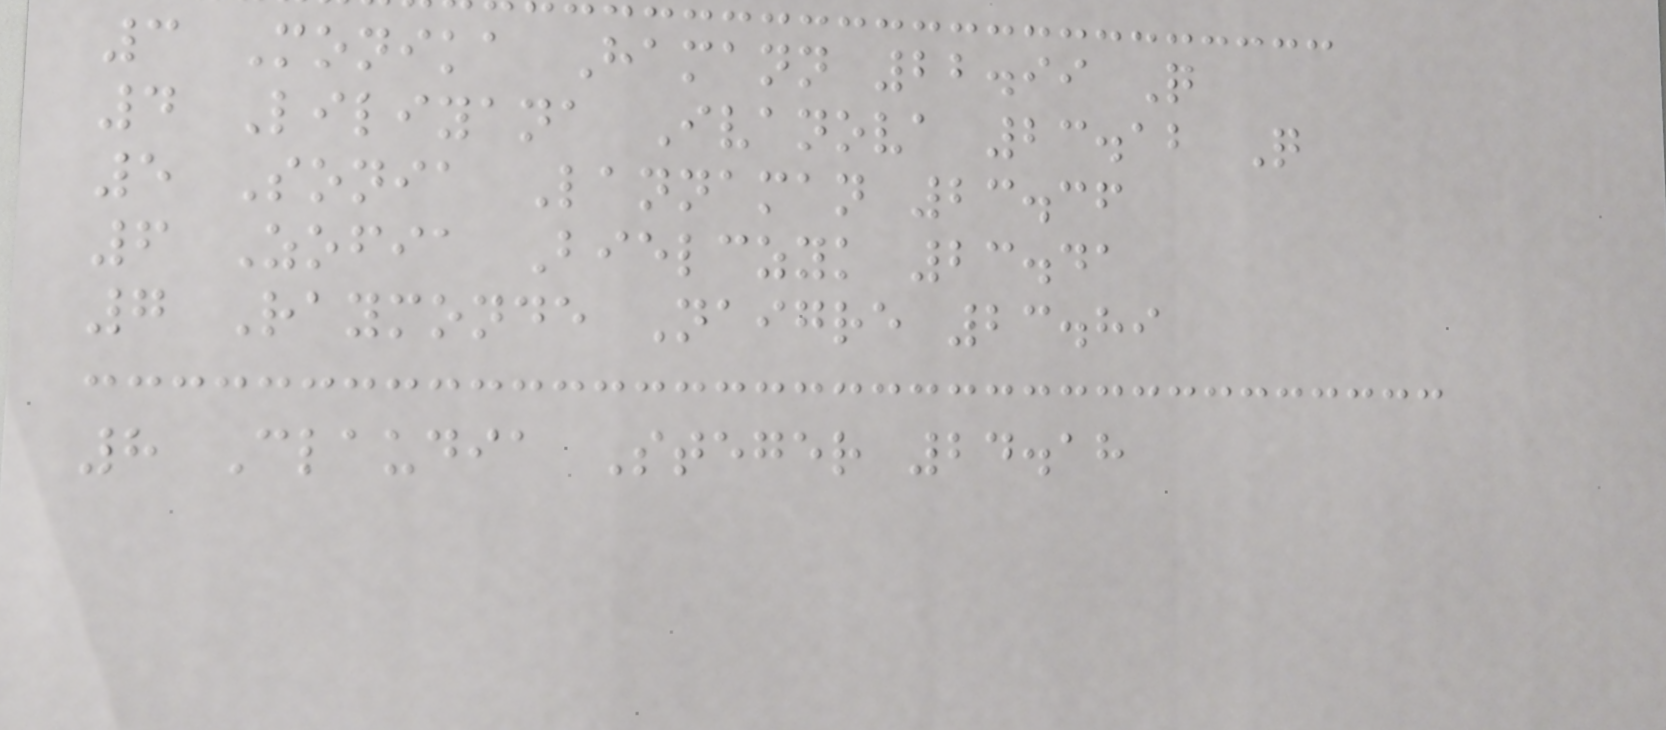3 Monika Hamann 22.99 Q
4 Liliyana Ivanova 23.12 Q
5 Sonia Lannaman 23.36
6 Zofia Bielczyk 23.41
7 Raymonde Naigre 23.89
8 Claudia Steger 24.18
